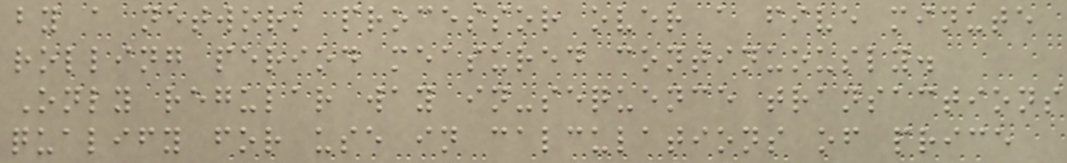by a network processor over a five minute
rolling period measured continuously.
Only regular way in-sequence transactions
qualify for use in calculations of price
